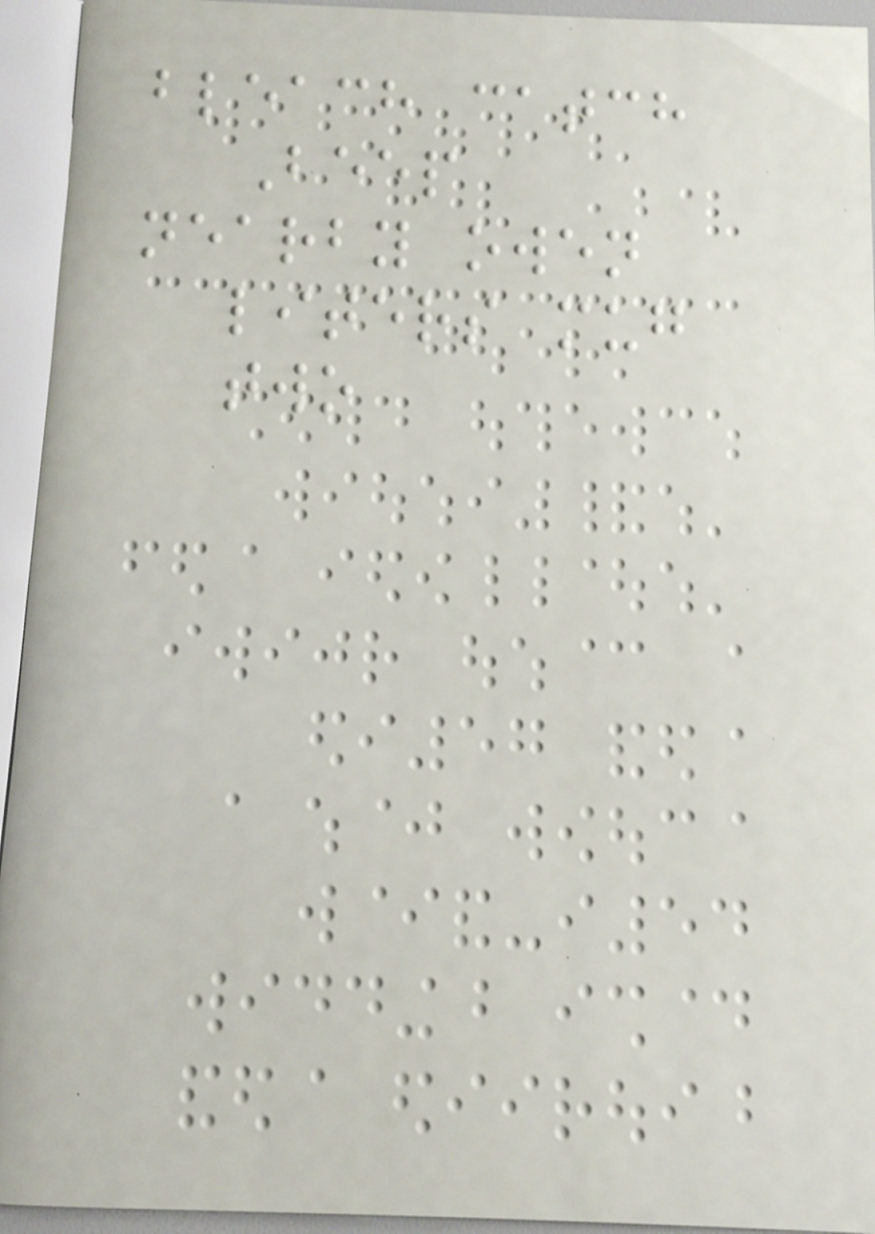bleach catch
Beep
nearby owen
liters mug
two
